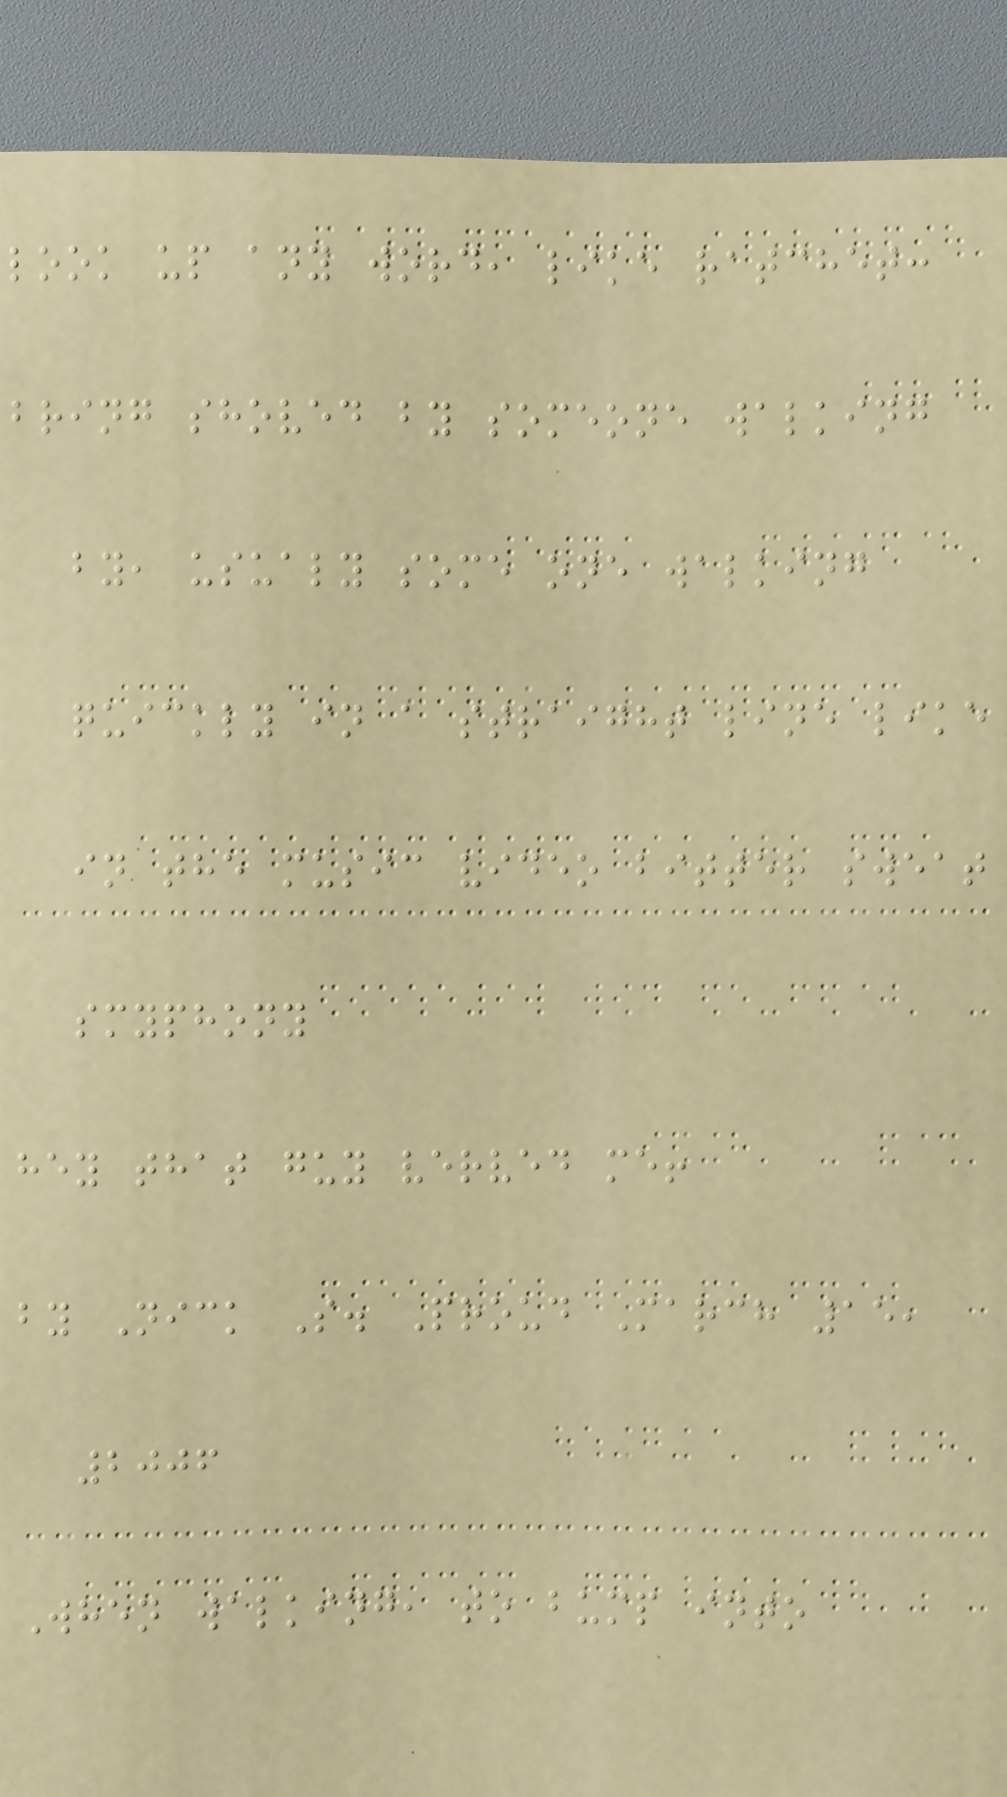look up any word, like ratchet:
bring shoved by someone walking
by, usualy some one walking
quickly in a straight line like
in the music video bitter sweat
smyphony
hey that guy verved me!
by Nick S. Proud March 15,
2006
When walking, to bump into
